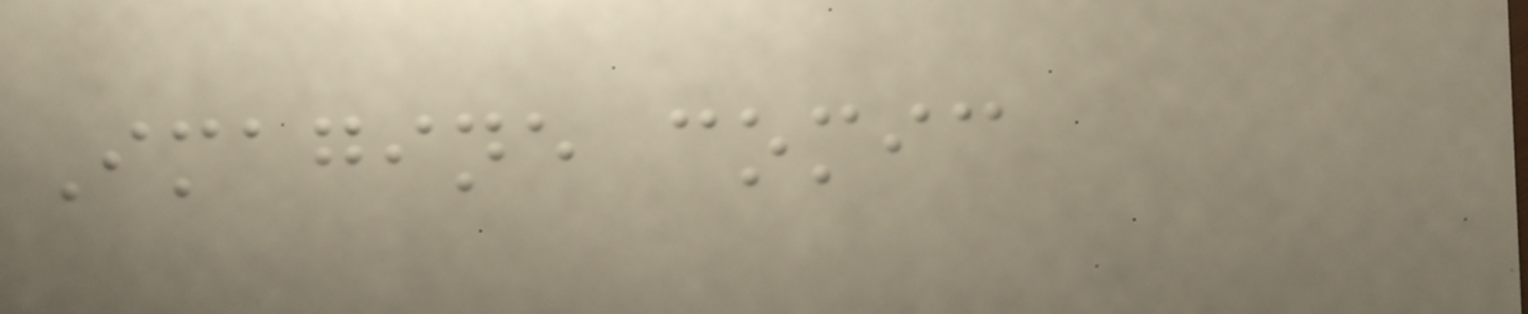Imagine comic
